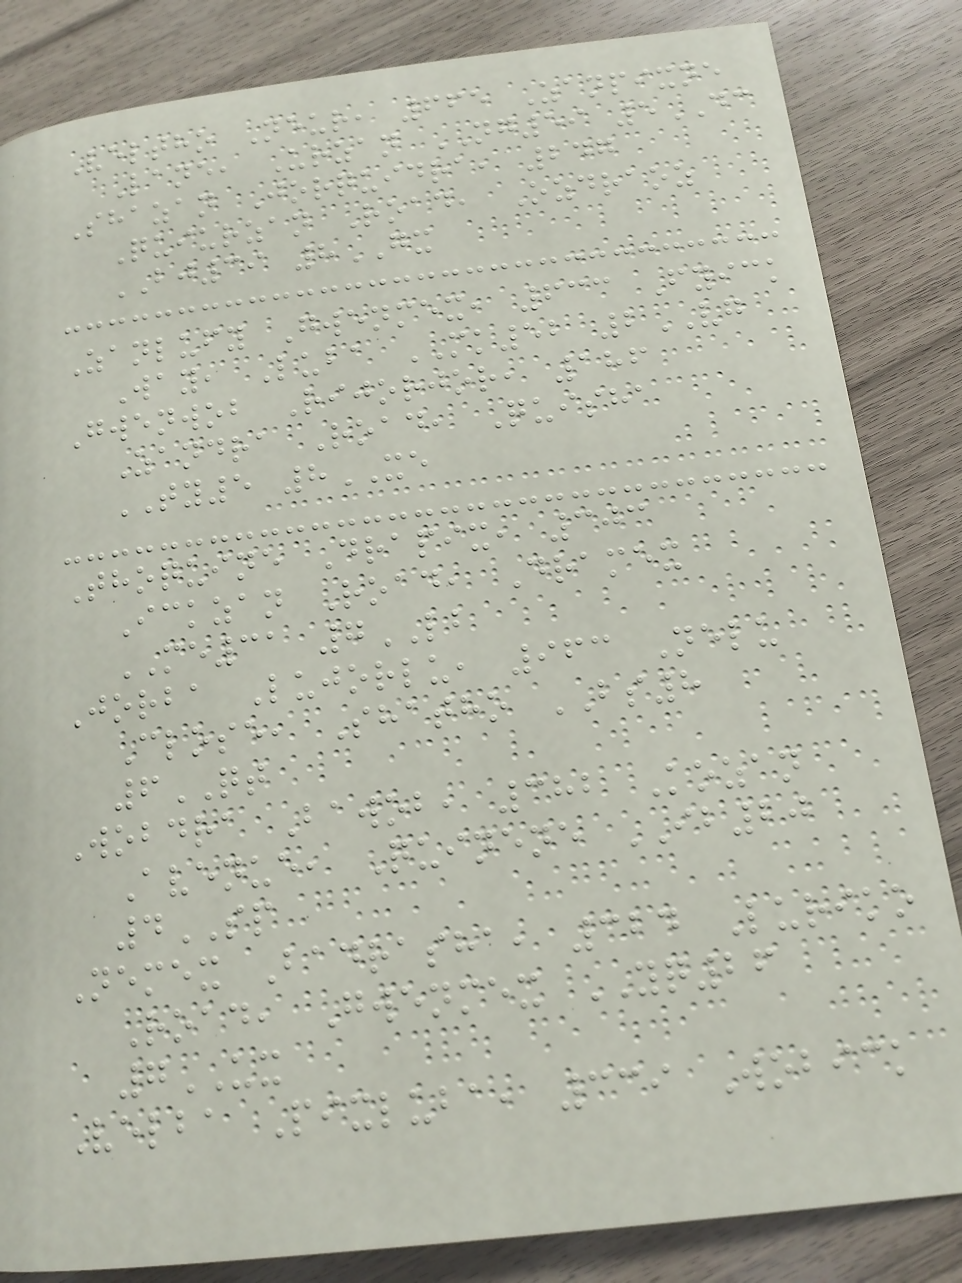Veltho Neur, 665 Zanpixne
Lane, Urzan NG59 5DC
Shazan Jorquidra, 247
Quiurzan Road, Ozdraoz
BJ39 8GX
Zanlufy Gwenmex, 633 Fyick
Way, Luba MK52 2VG
Gwenwob Rijorjor, 186
Zandra Road, Quisha
TY5 8XE
Thoquine Drapix, 303
Ickzan Road, Dramex
ME31 7LB
Jorba Lujorlu, 963 Nelu
Close, Shatho BS8
6QT
Wobdra Bawob, 382 Kozan
Avenue, Quinene IB20
4SP
Nemex Badrasha, 324 Luriko
Road, Gwenmex YQ26
7UX
Velba Pixluba, 339 Wobick
